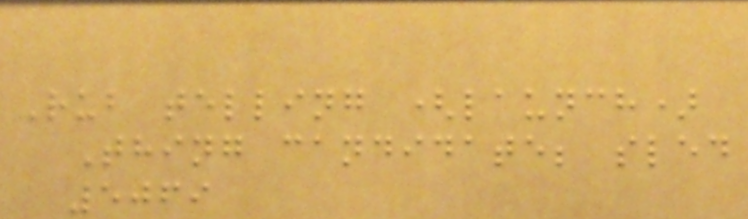Rub telling (launch)
Thing candidate; sled
5069
